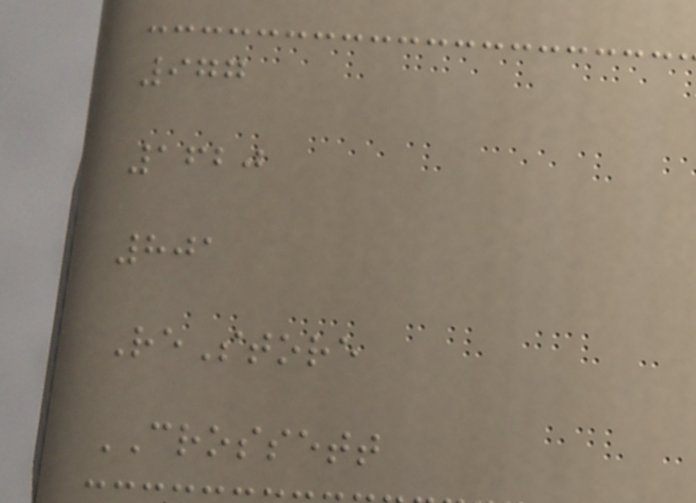977
1620
801
ReStore
CROSSETT
